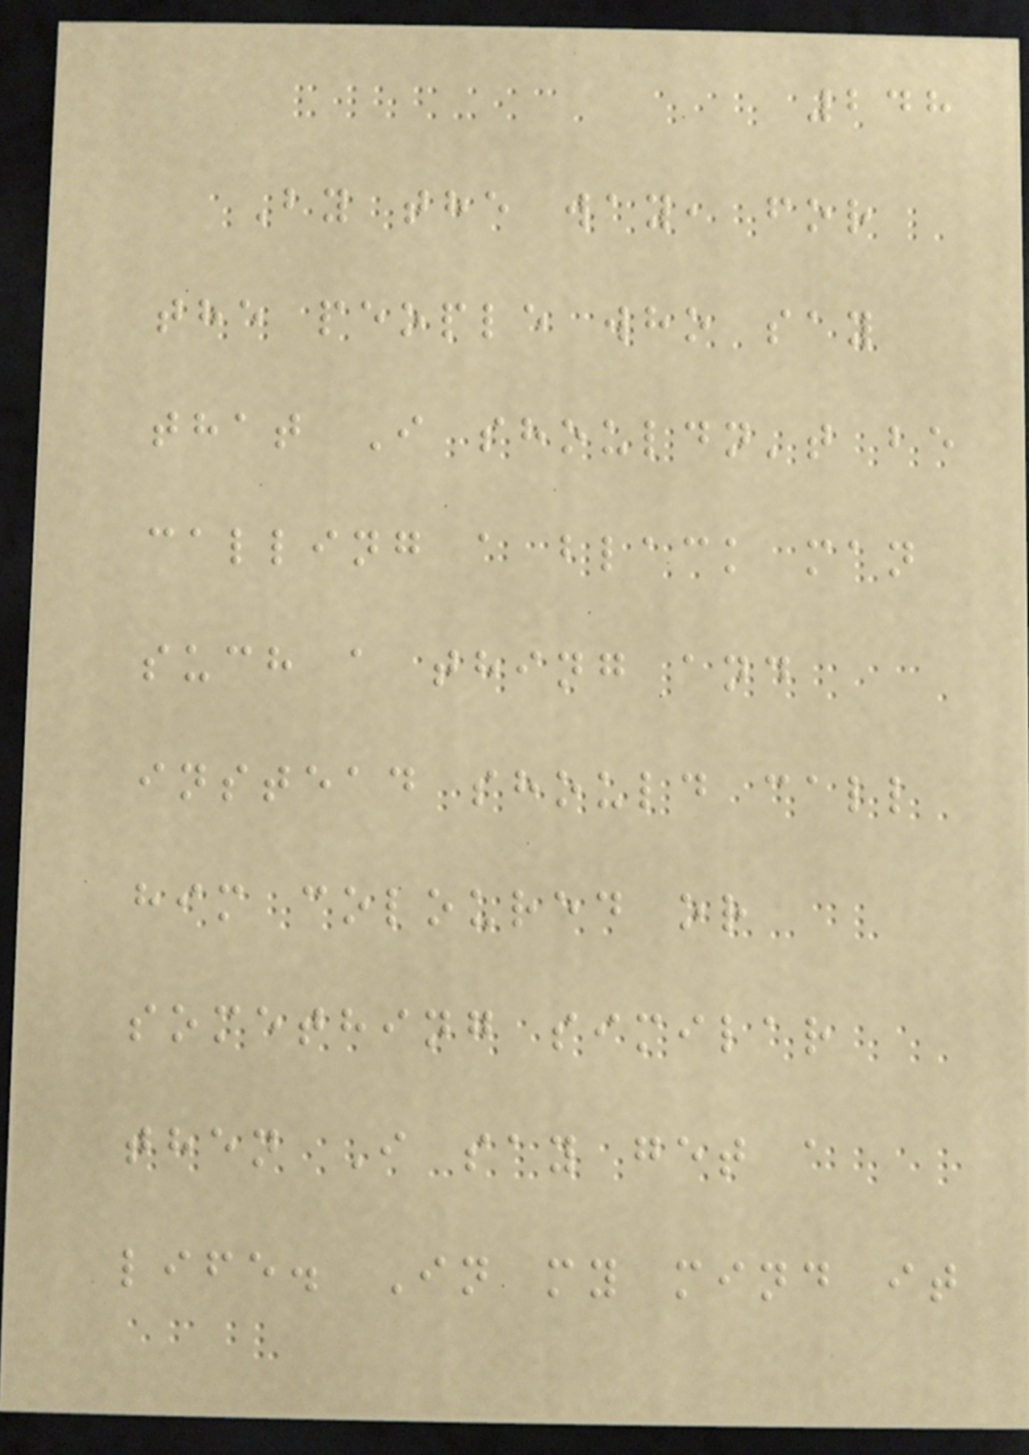248
By the way, for
the people who say
that I shouldn't be
calling a black man
such a thing and
instead should call
him coloured or
something similar
then I say get a
life. In my mind it
